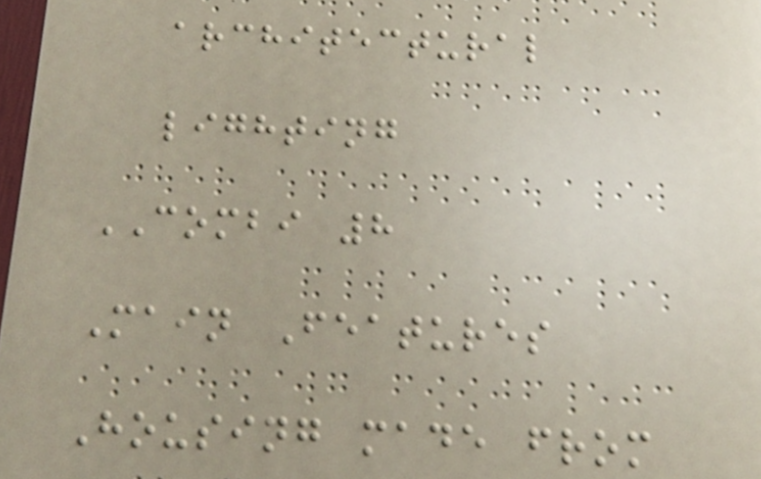architectural
lighting
COMBI 8
Main Features
Housing made from
